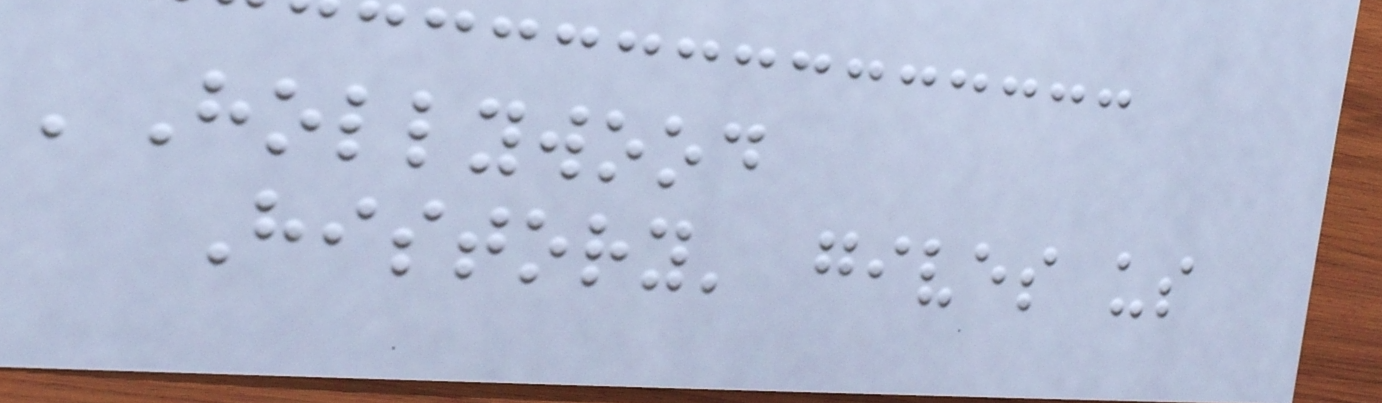'Hollywood
History' gives us
